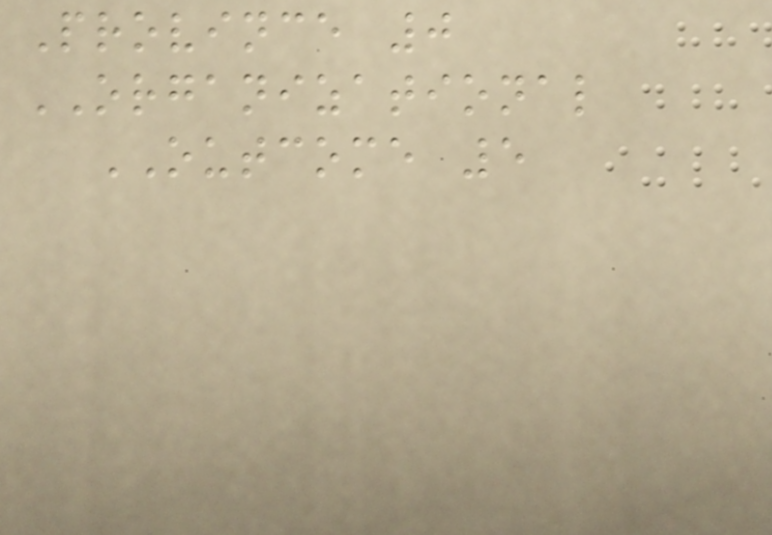Province 0
ORGANIZATIONAL
OUTCOME 5
